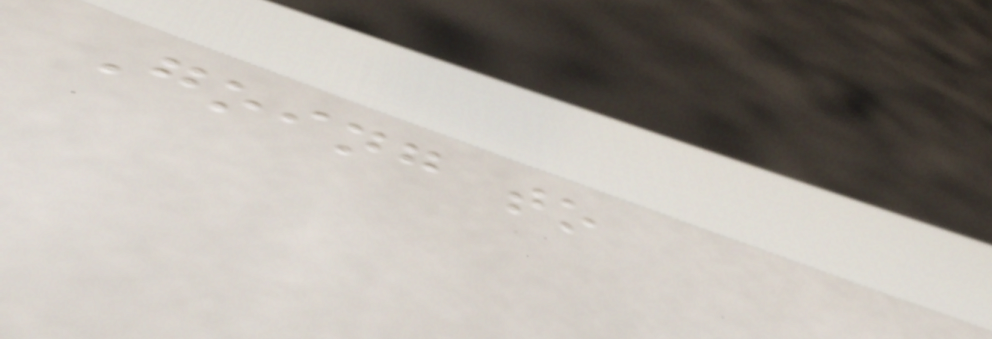Going to
